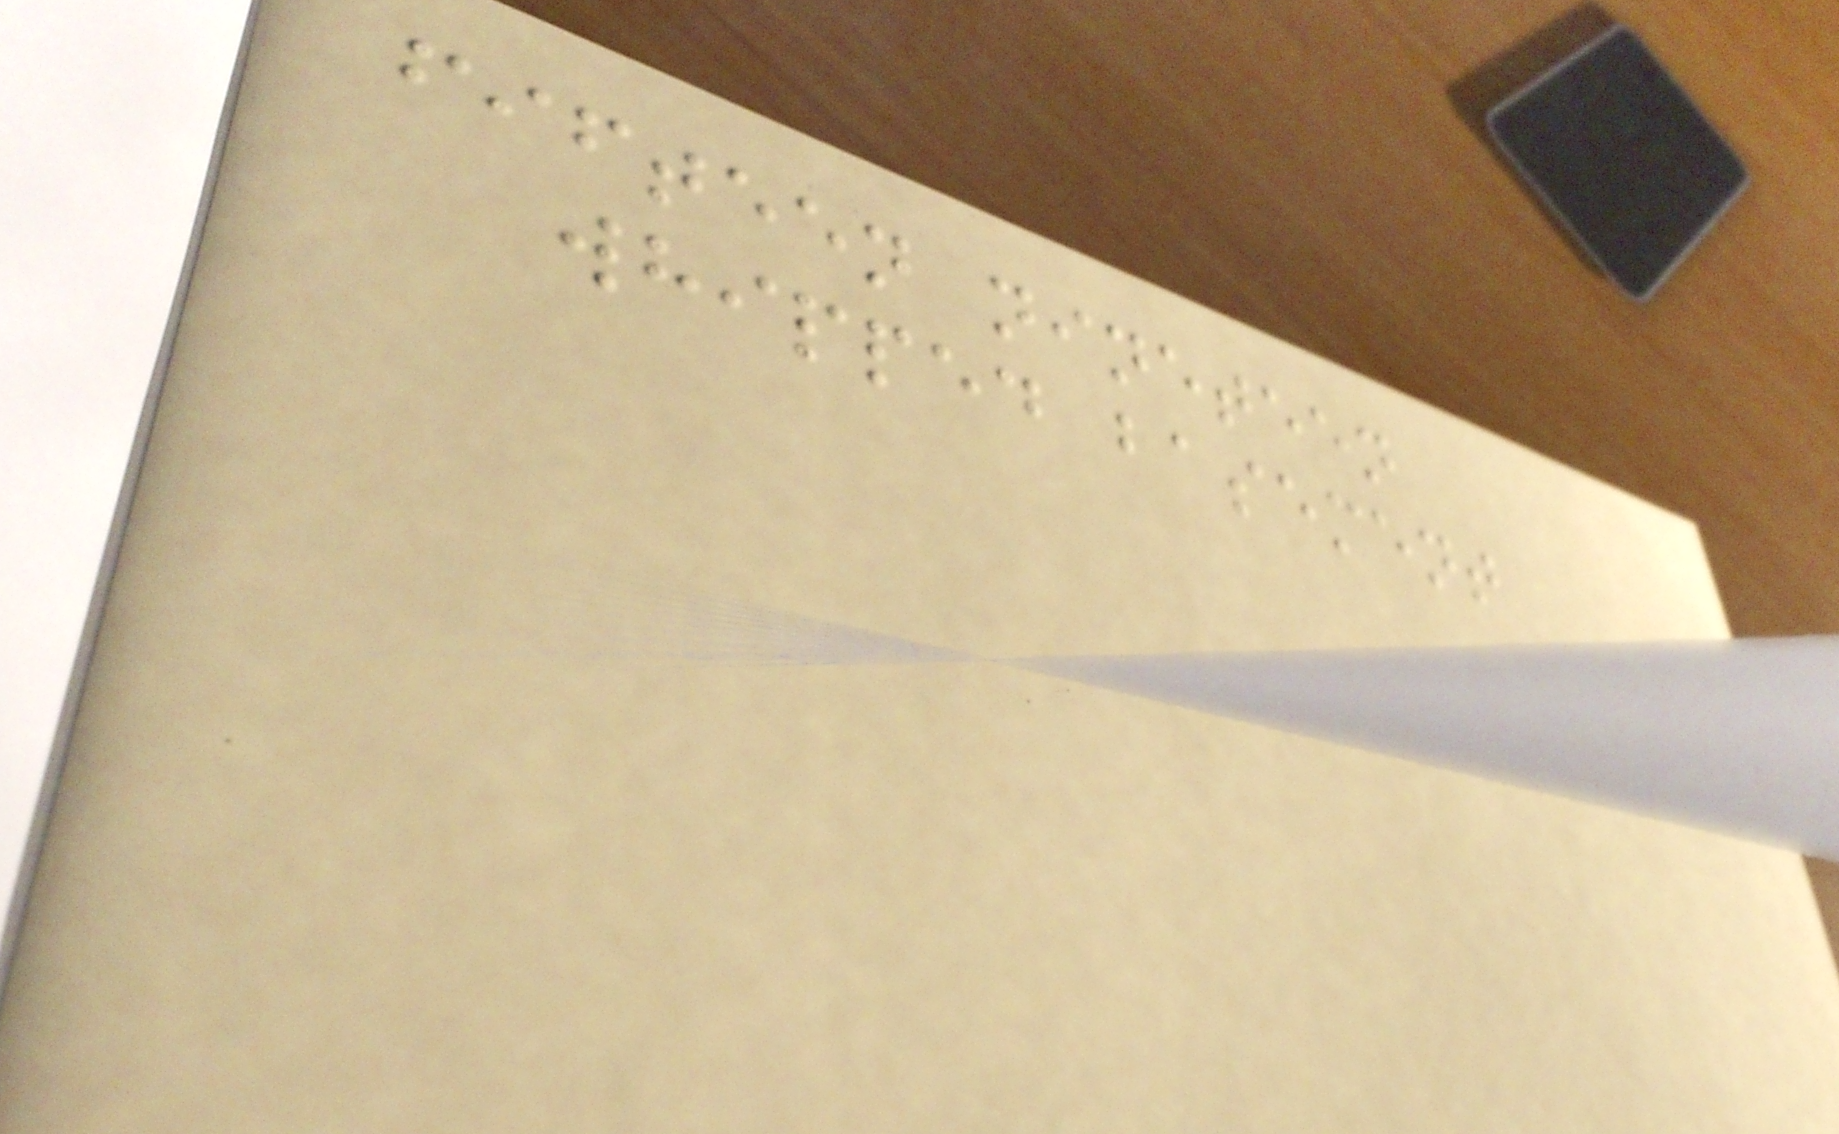fifteen nineteen
whipped basement
